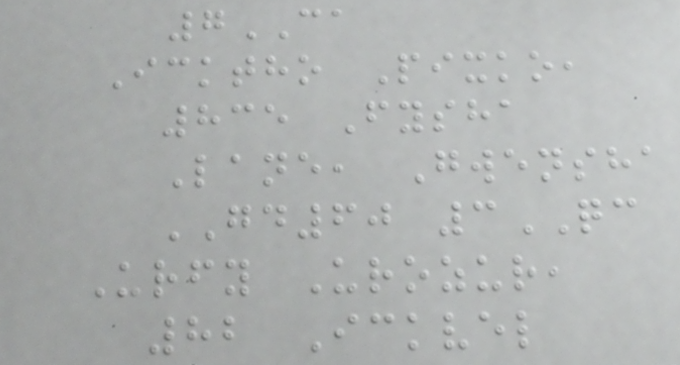7CA
Icktho Pixko,
835 Fysha
Lane, Gwensha
GD60 3QC
Urfy Urozur,
82 Ickvel
